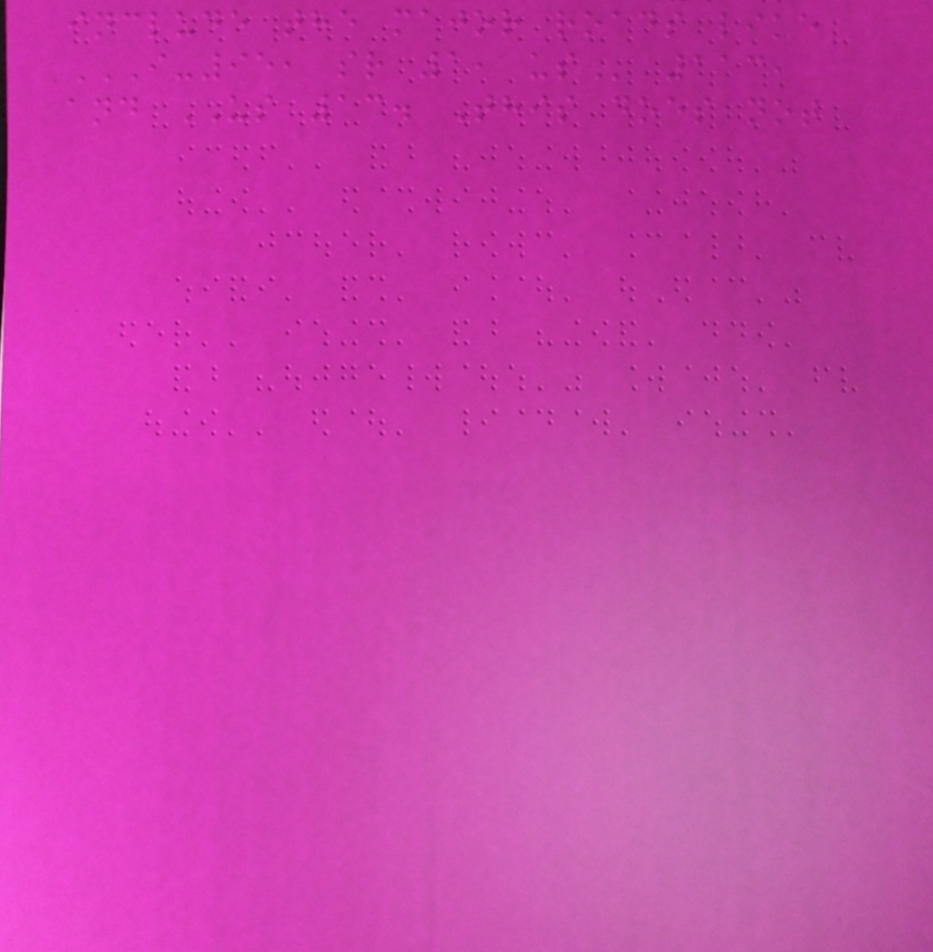include the major roads like
I-95, SR 1, US 113,
and US 13. This does not
